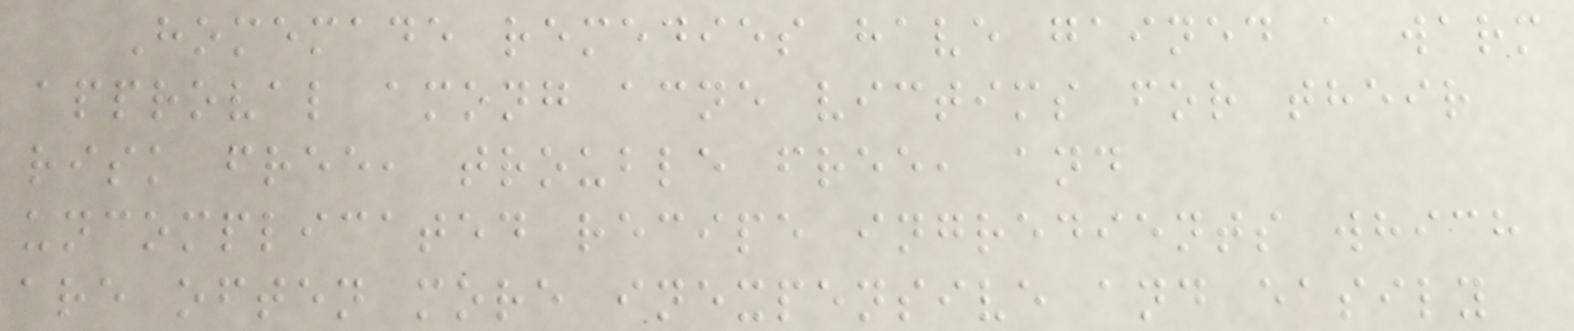Homemade remedies have gained a warm
approval among acne victims for their
risk free, trouble free, and
uncomplicated recipe ingredients which
are often more inexpensive and easily
